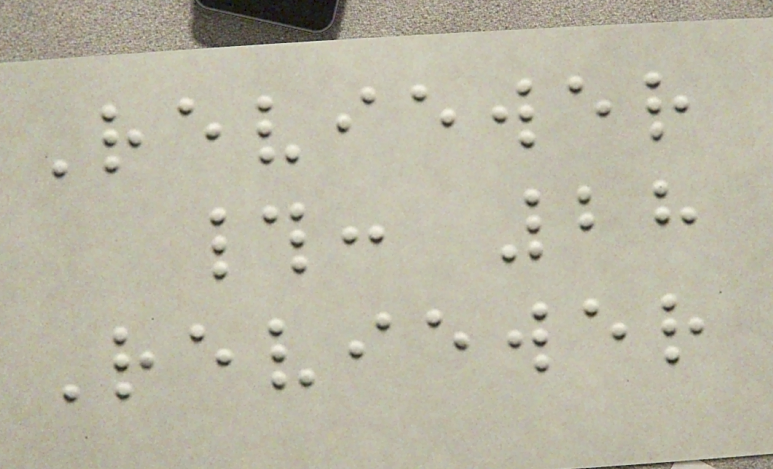Reviewer
#: 28
Reviewer
